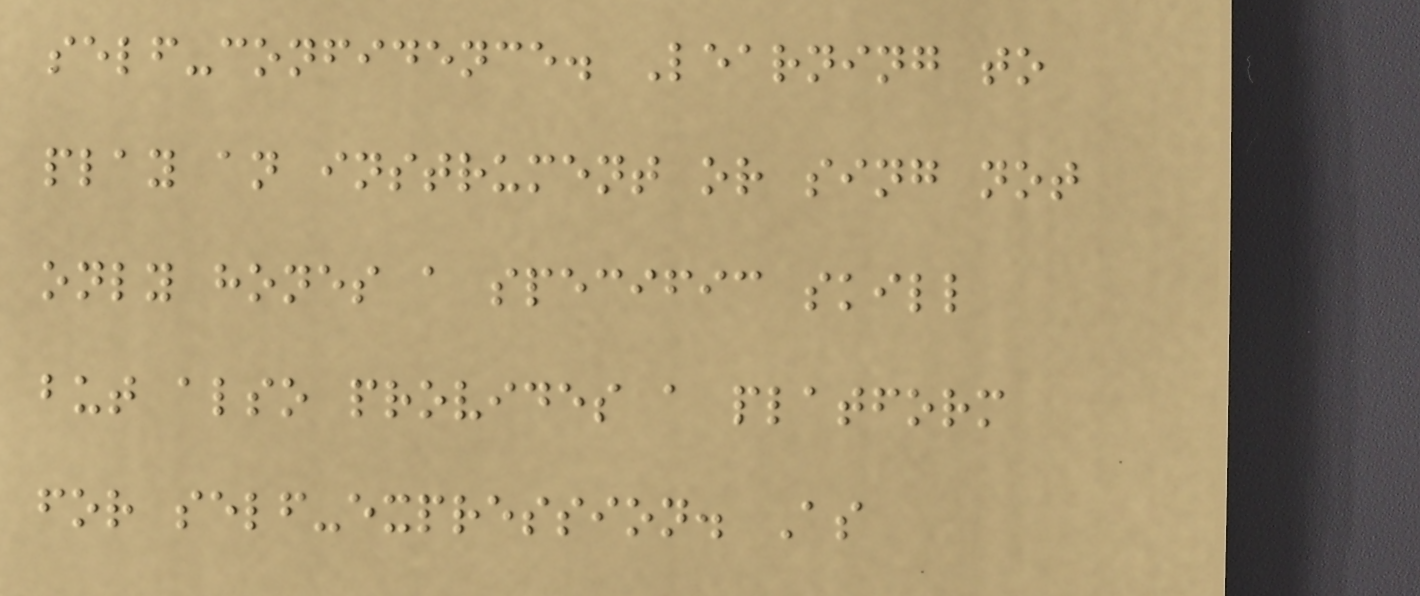self-confidence. Learning to
play an instrument or sing not
only hones a specific skill
but also provides a platform
for self-expression. As
